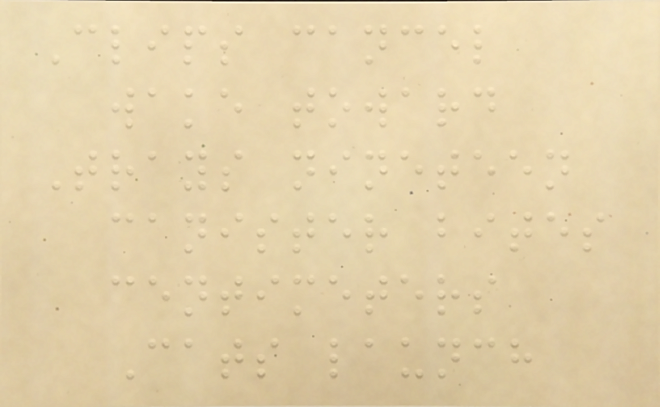Clips cancel
wake toward
Trays nineteen
canister bites
centimeters
Cats launch
